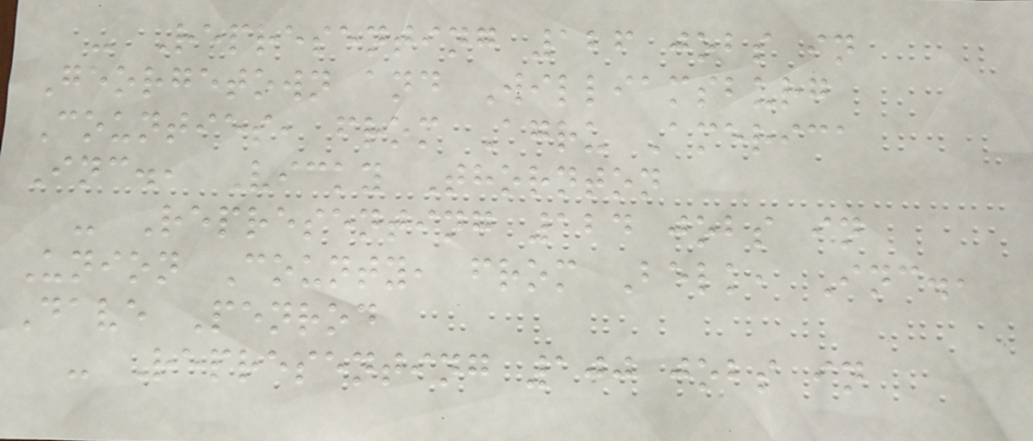- Representing 126 jobs in
Georgetown and Williamsburg
Counties, from Agru America
Inc., Vicky Thornton
- Representing 124 jobs in
Union County, from Belk, Inc.,
Dave Penrod
- Representing 100 jobs in
